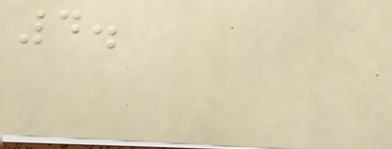4.
